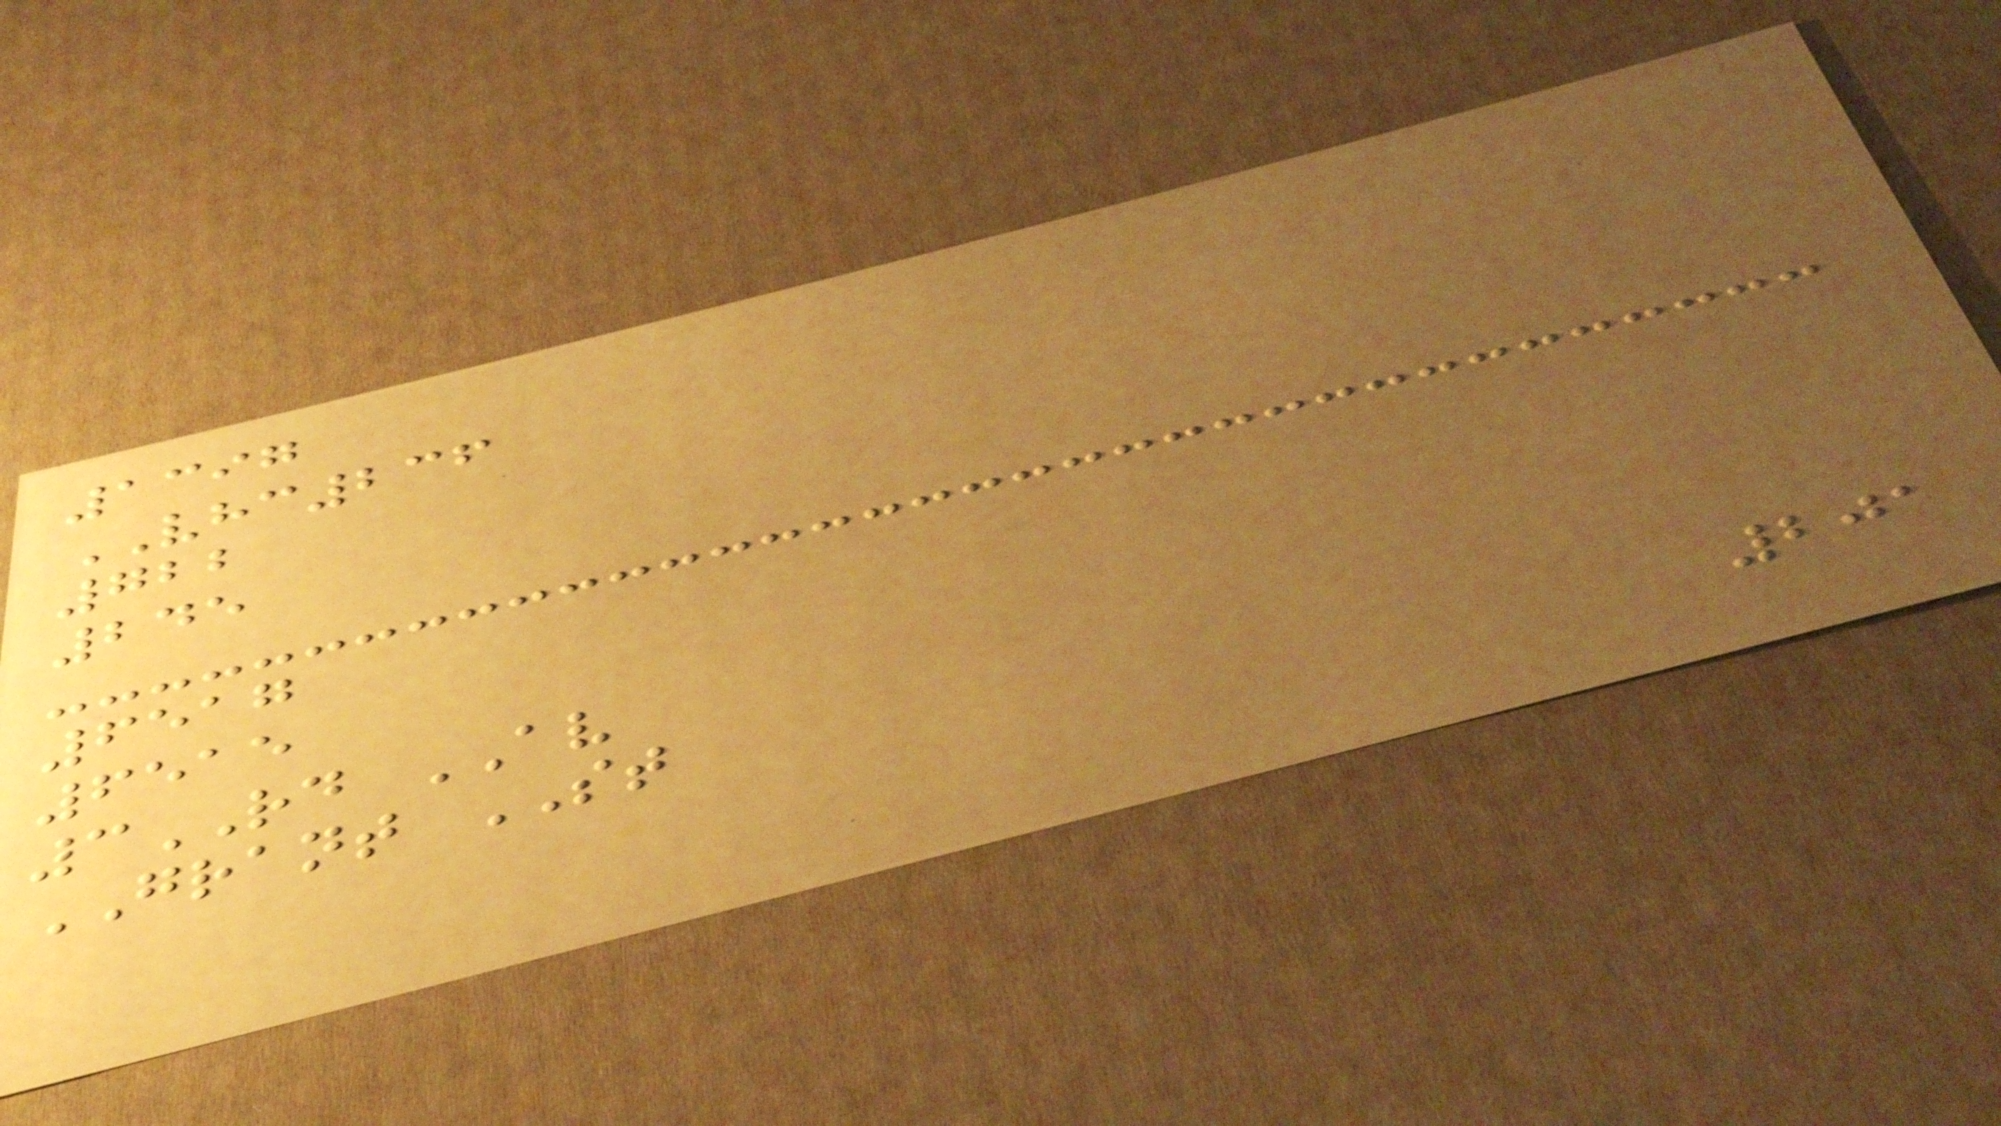1397
VHC236
722
245
6517
6515
3RD AV
GRANT ST
201
